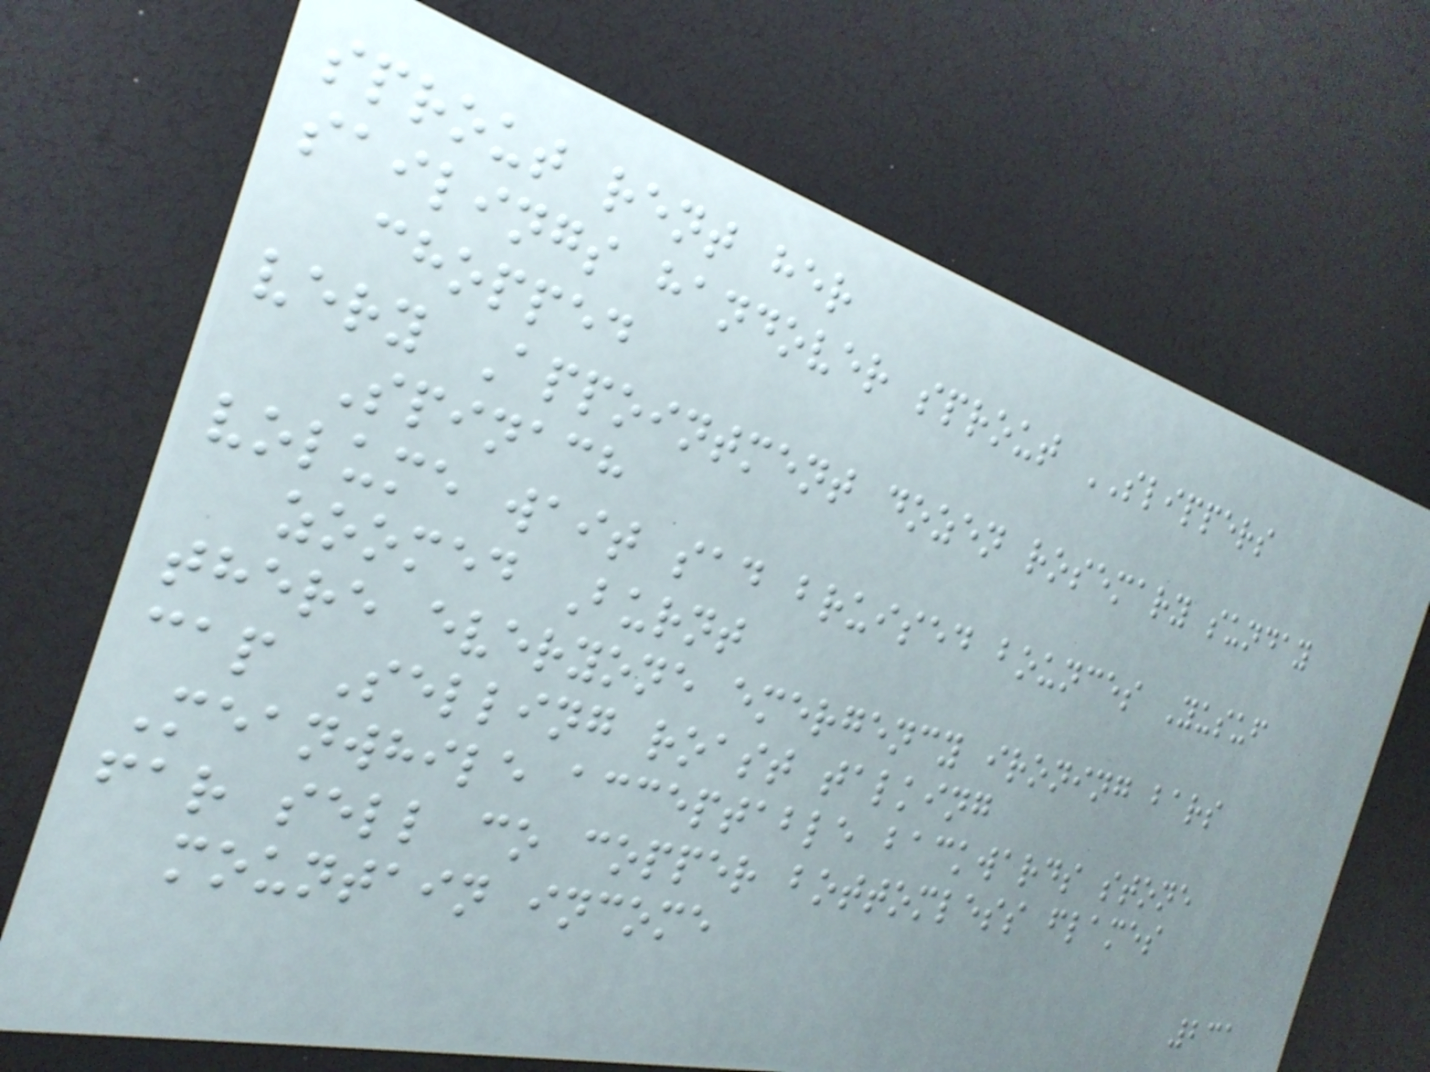sprout rent her
sailings handover sprout SLIPPERS
chopped
very Appointment dozen rosemary sunday
Spinach
volume wait sad bruised bounces Yusuf
zoomed Burnt
there everyone emergency ironing bars
cap Selling roast talking
Meanwhile acceptable backwards stone
far sell co copper bottomless flames
mountain income
231
